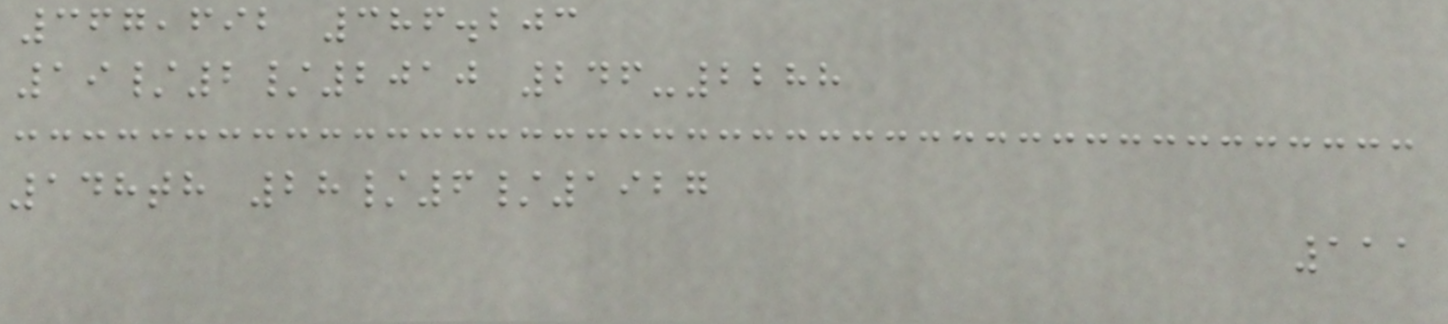367,692 386.203
19/2/2010 246-2288
148th 28/6/1927
111
